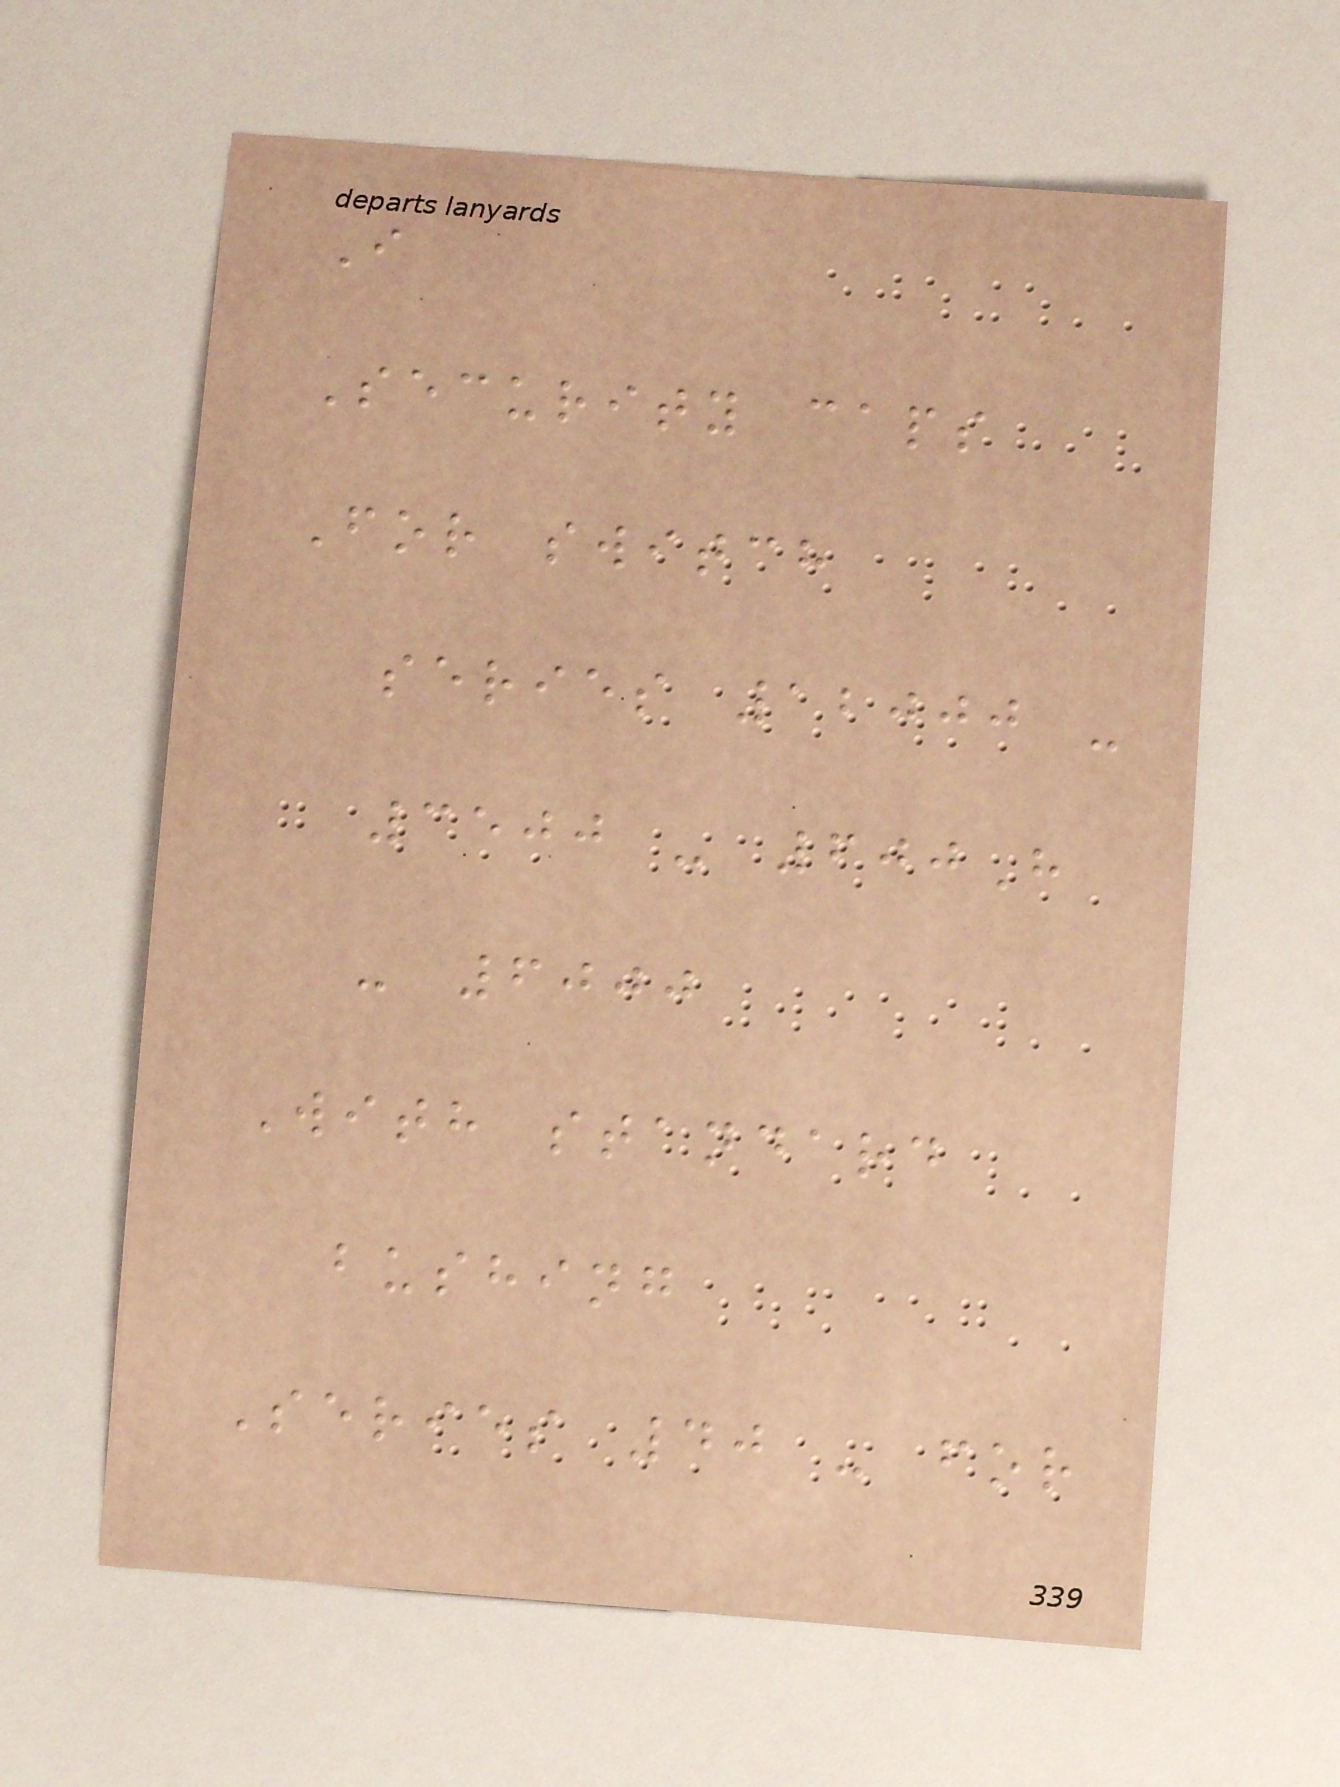I
Security caps
For switch
series 12000 -
3500 - 600H
- 6000
With standard
bushing
Series 40 - for
